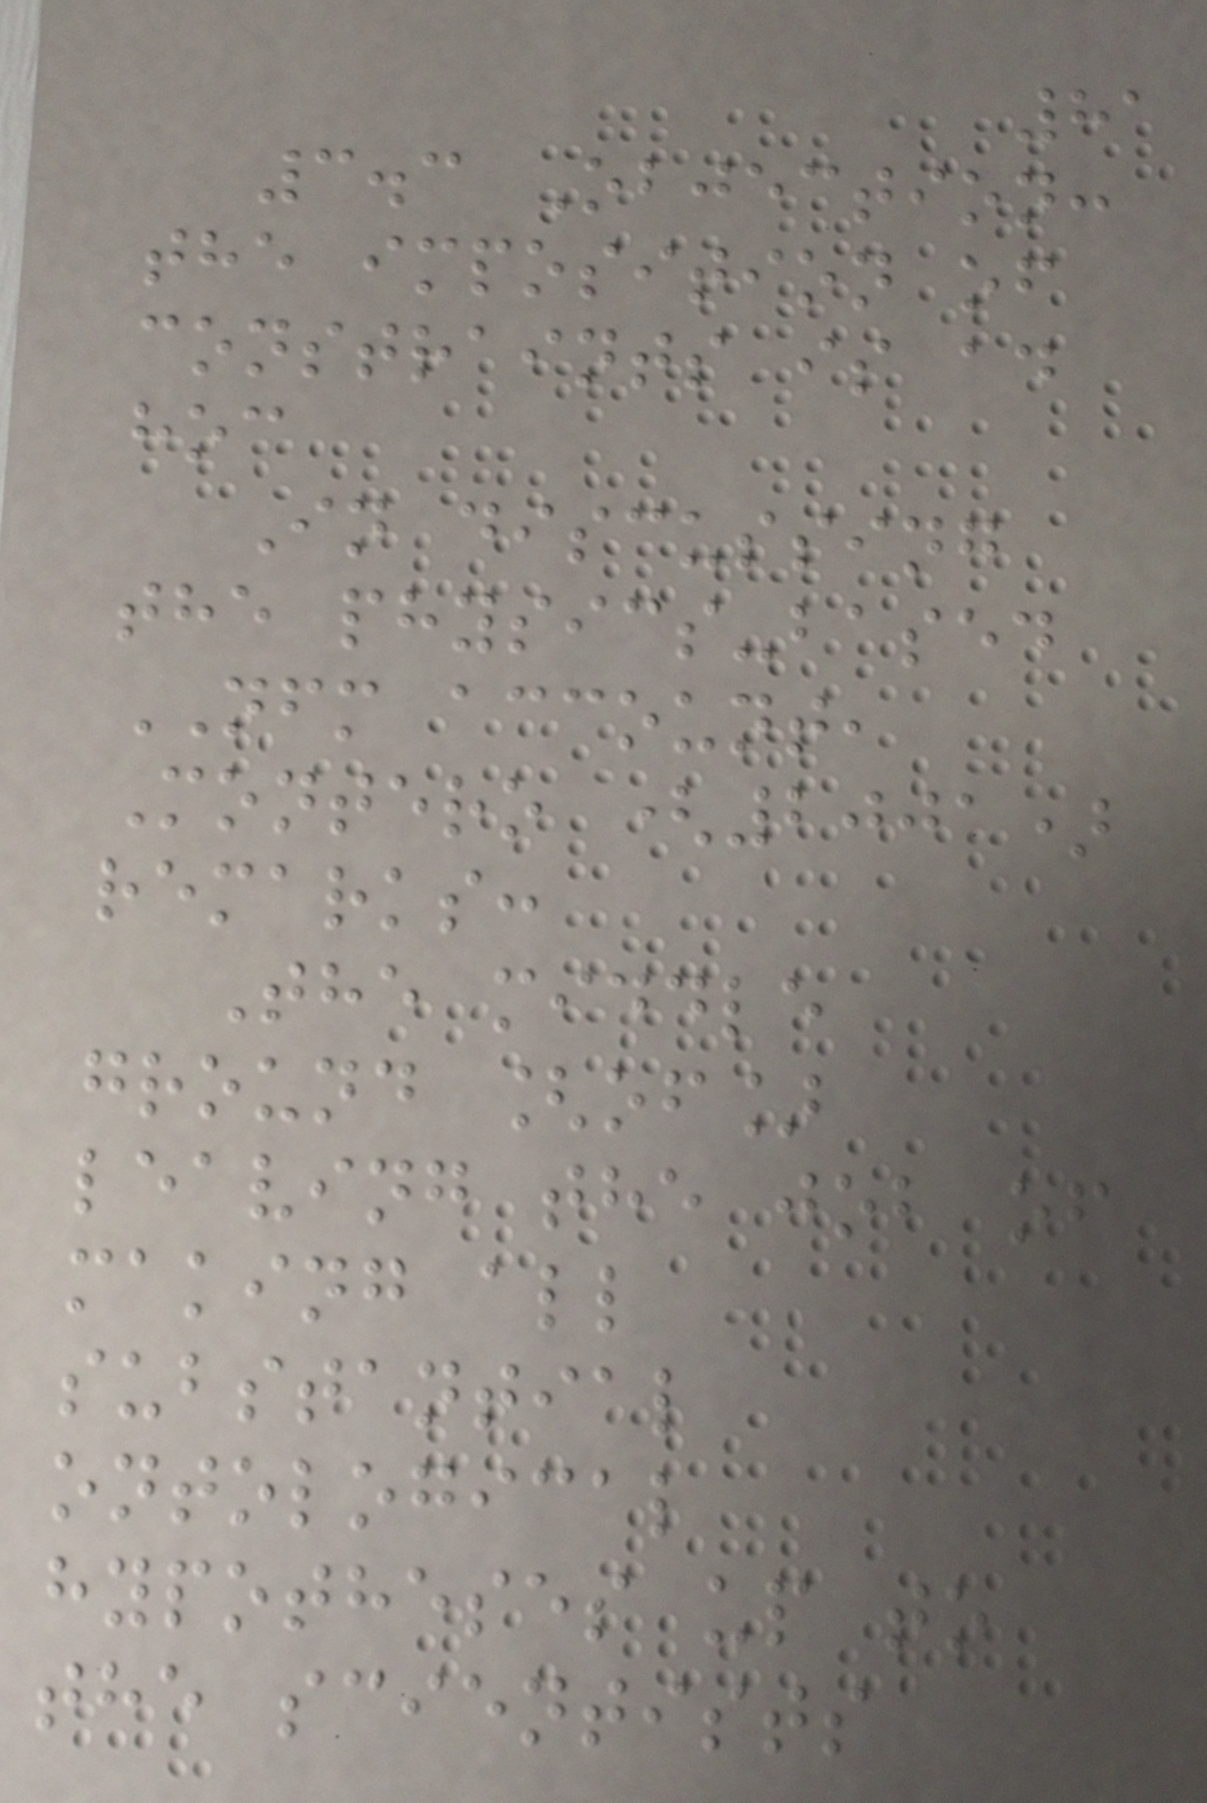81
3.3 Objection:
the imposition of
constraints is ad
hoc
In discussing
the physics-based
NFM account,
Montero (2001)
remarks:
The middle
ground [of]
leaving the job of
making all
substantial
ontological
hypotheses up to
the scientists
